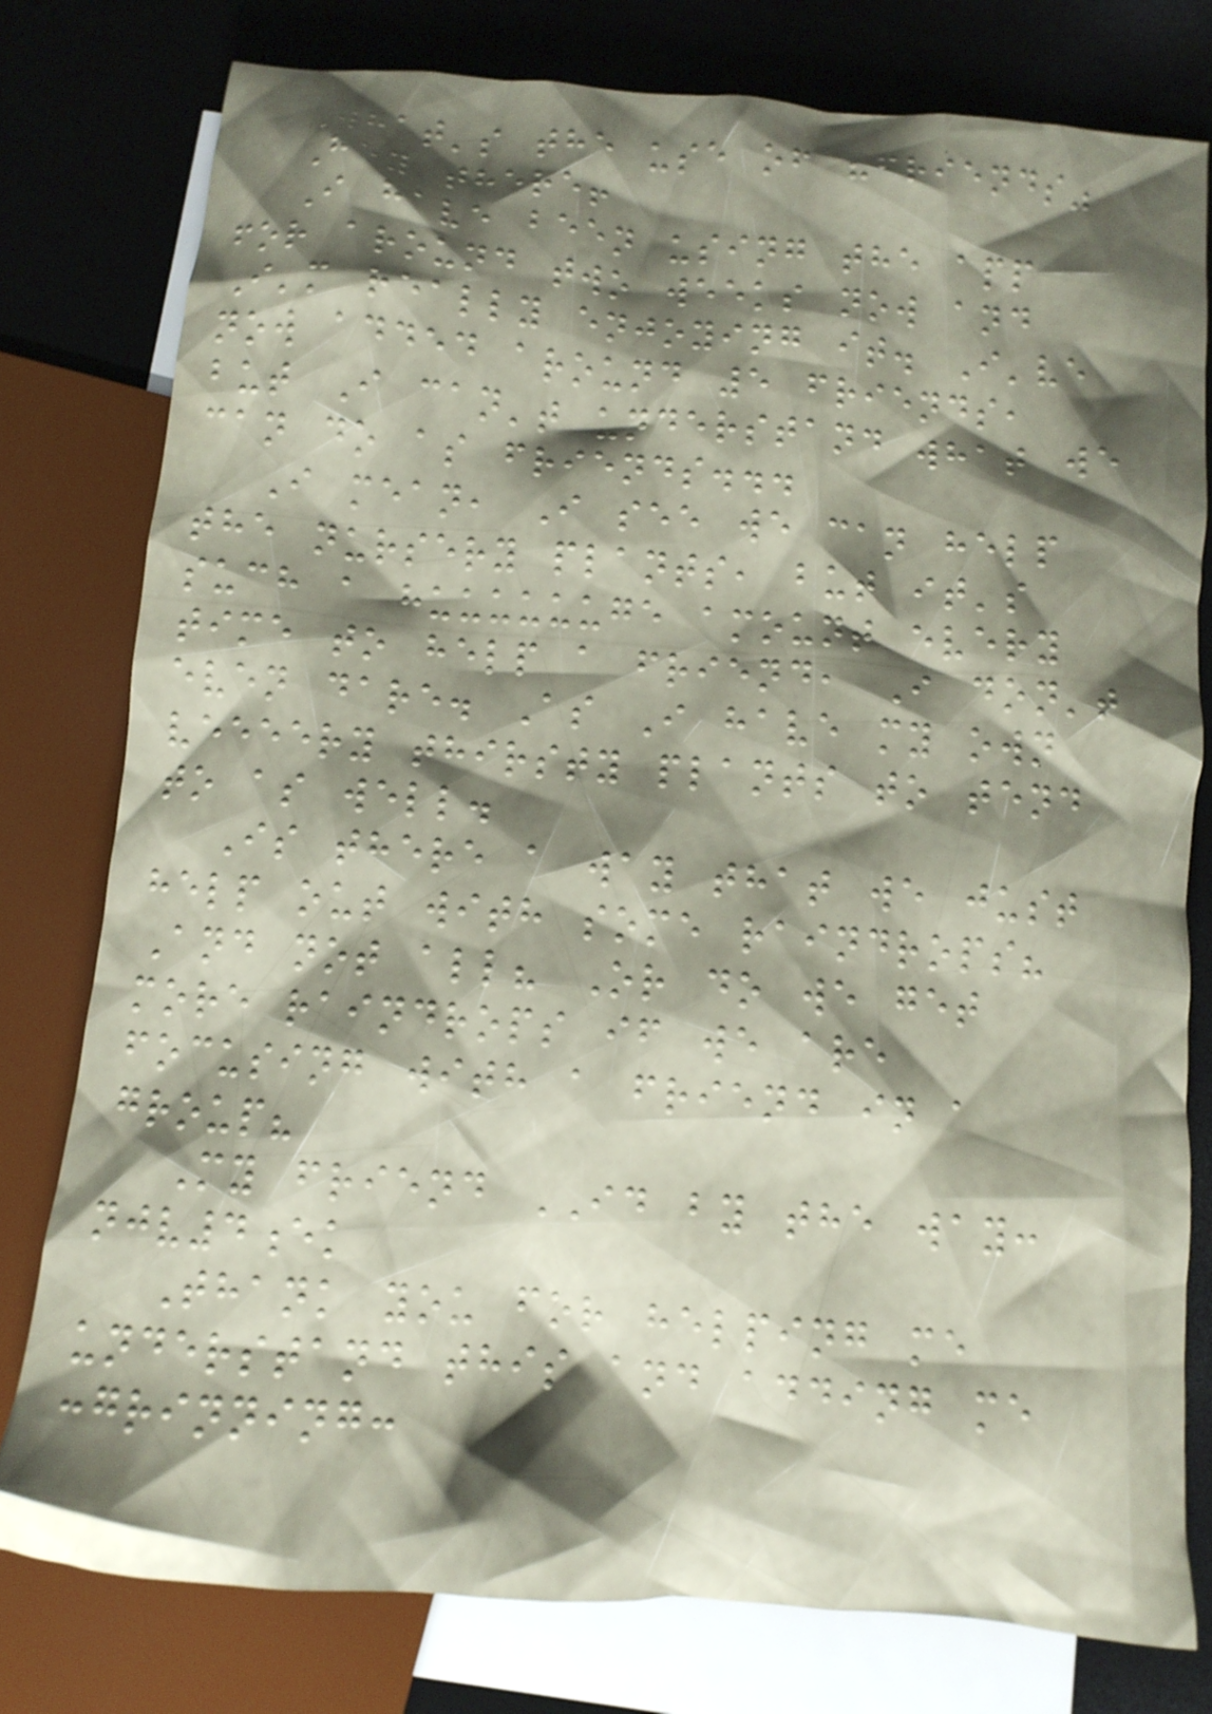What's the use of "friends"
Hey there!
I have been using the app
for around two weeks now and
I'm really enjoying it. I've
now added around 5 friends,
but I can't understand what we
can do as friends...
I mean, I see we can help
the nursery plants, but it's
such a huuuuuuge amount every
time to help a friend, I don't
even dare. As I have my own
veeeery thirsty plants to tend
to as well.
Is there a way that we just
help out with some raindrops?
And not all? Or do we get
more raindrops if we are
focusing with a friend in a
group?
My friend ID by the way:
njv4ek
Thank you for helping me
understand this and adding me
:grinning:
